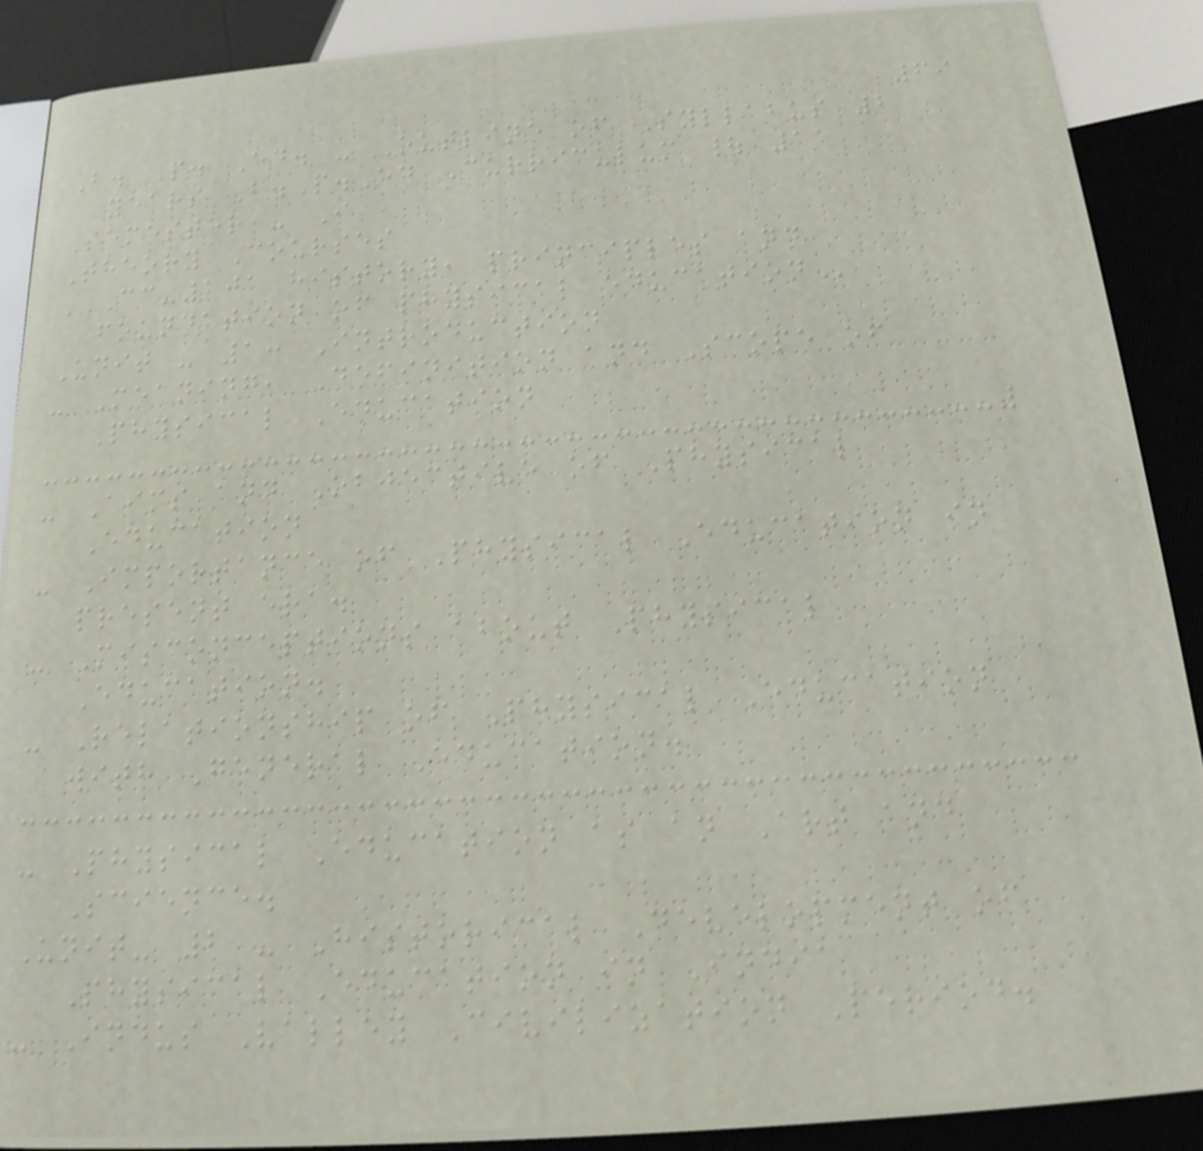69
B. P. Ed. - Outline of Syllabus 2
years B.P.Ed Curriculum | 11
Semester - I
Theory Courses
CC-101 HISTORY, PRINCIPLES AND
FOUNDATION OF PHYSICAL EDUCATION
Unit - 1: Introduction
- Meaning, Definition and Scope of
Physical Education
- Aims and Objective of Physical
Education
- Importance of Physical Education in
present era.
- Misconceptions about Physical
Education.
- Relationship of Physical Education
with General Education.
- Physical Education as an Art and
Science.
Unit- 2 - Historical Development of
Physical Education in India
- Indus Valley Civilization Period.
